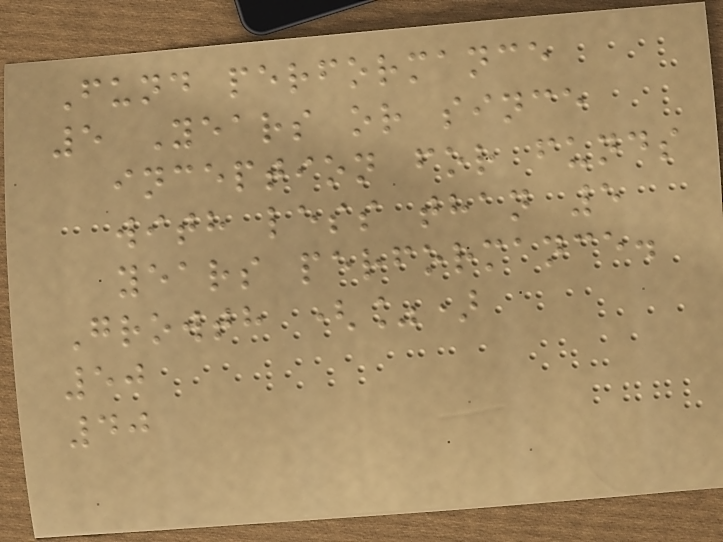Fund performance
5 Years or since
inception for funds
with less than 5
years performance.
Growth (%)
50
40
